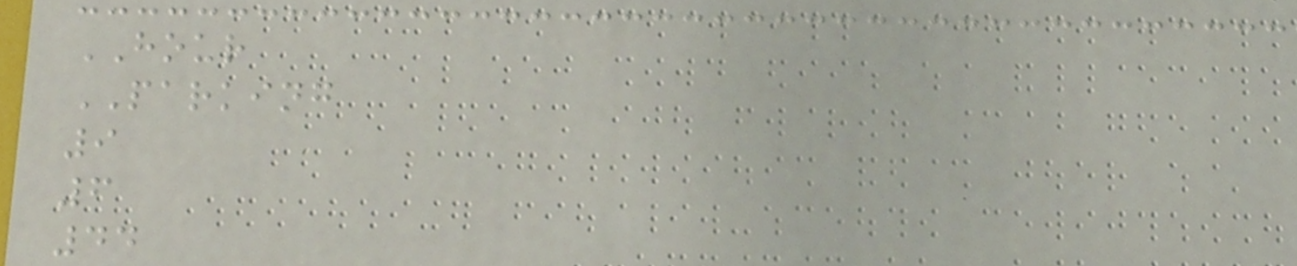HOUR
PARKING
9
6
44
